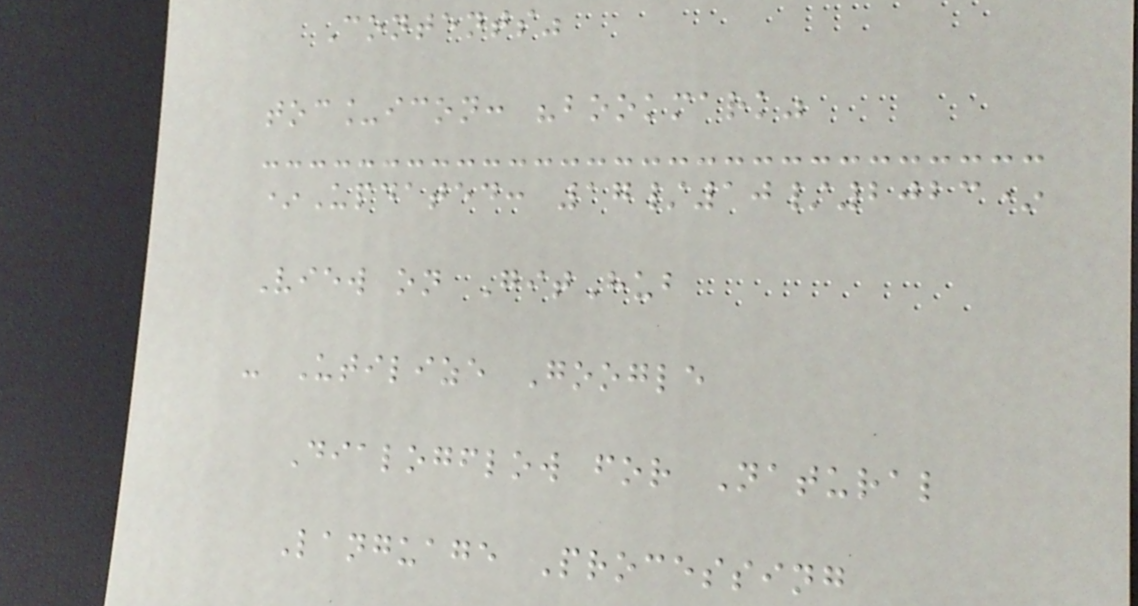Contents"
toc_icon: "bookmark"
*Updated: 17/10/2023*
View on GitHub
- Utilize Google
Dialogflow for Natural
Language Processing
